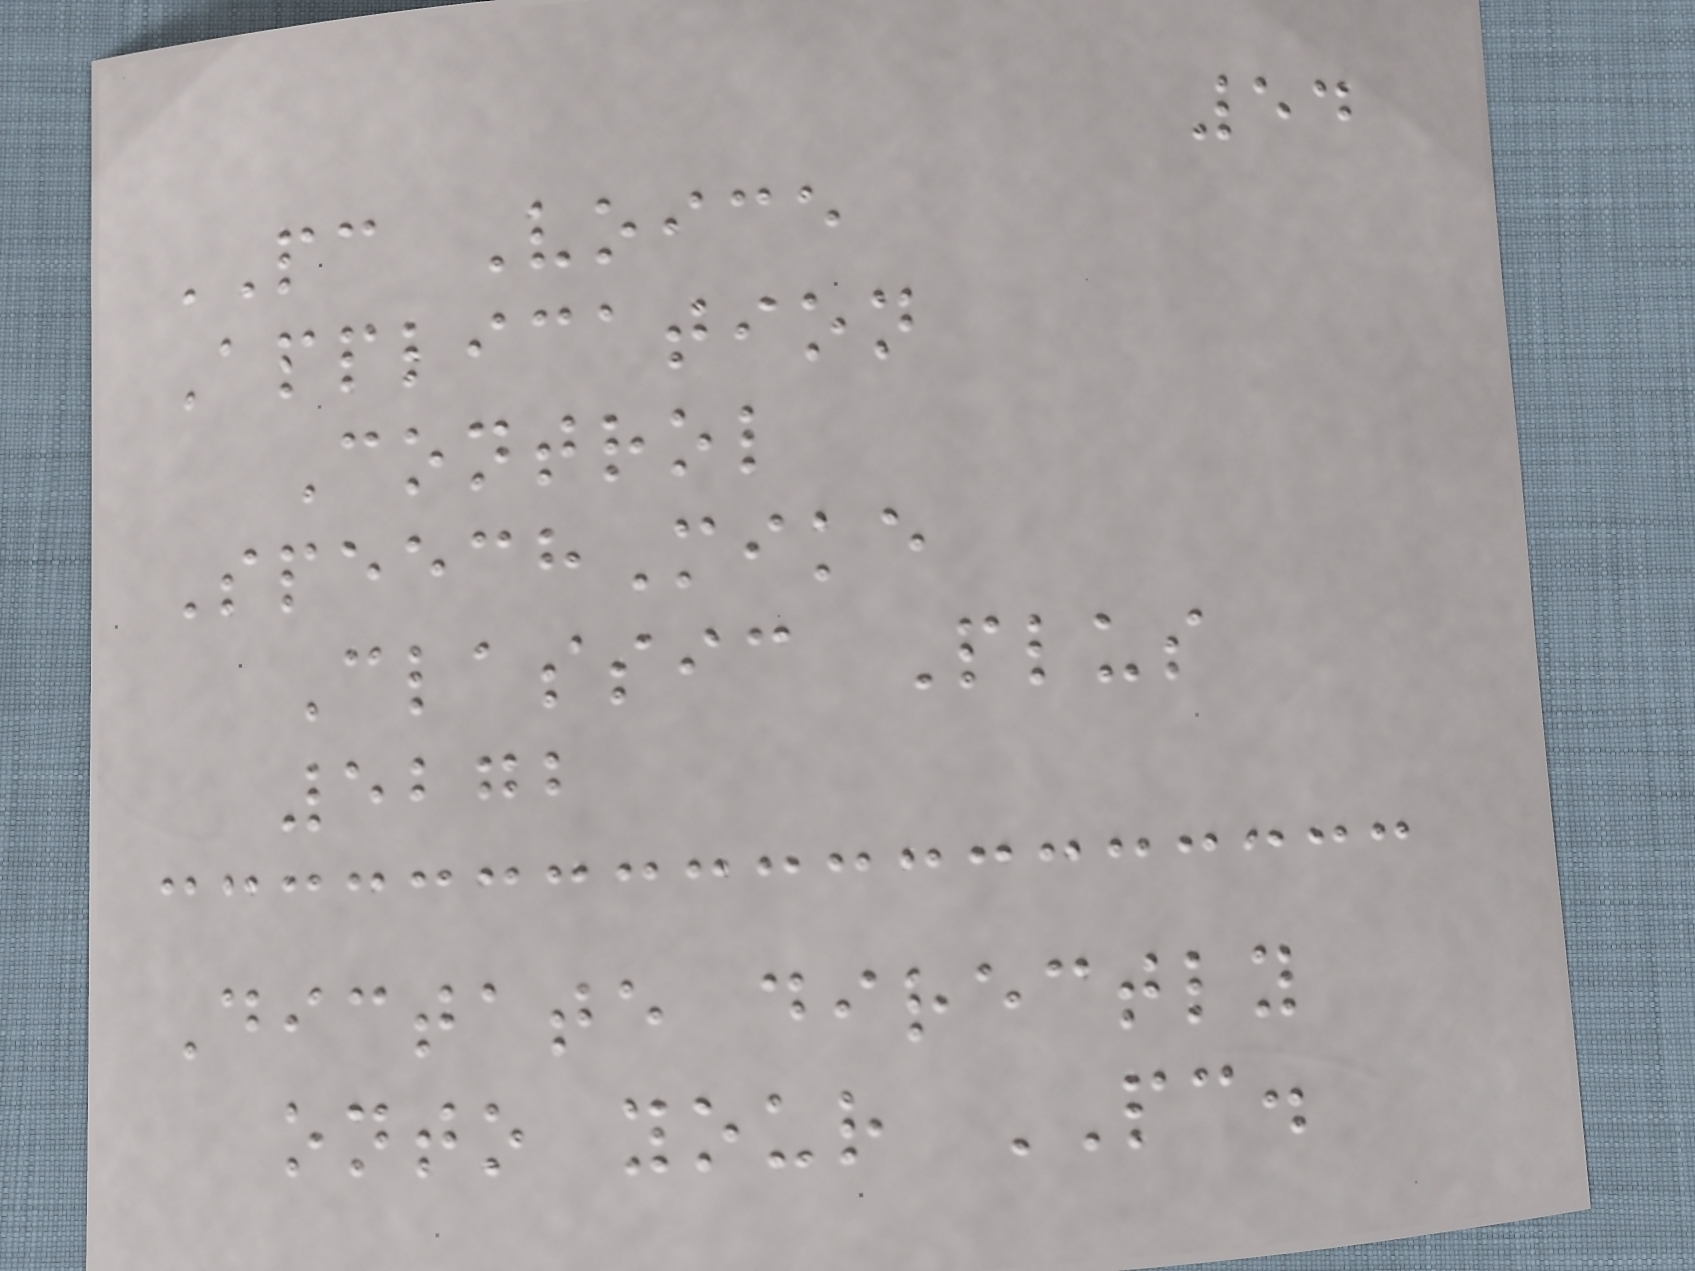54
PC Voice
Application
Control
SpeechMike
Classic Plus
5272
Dictate directly
onto your PC.
